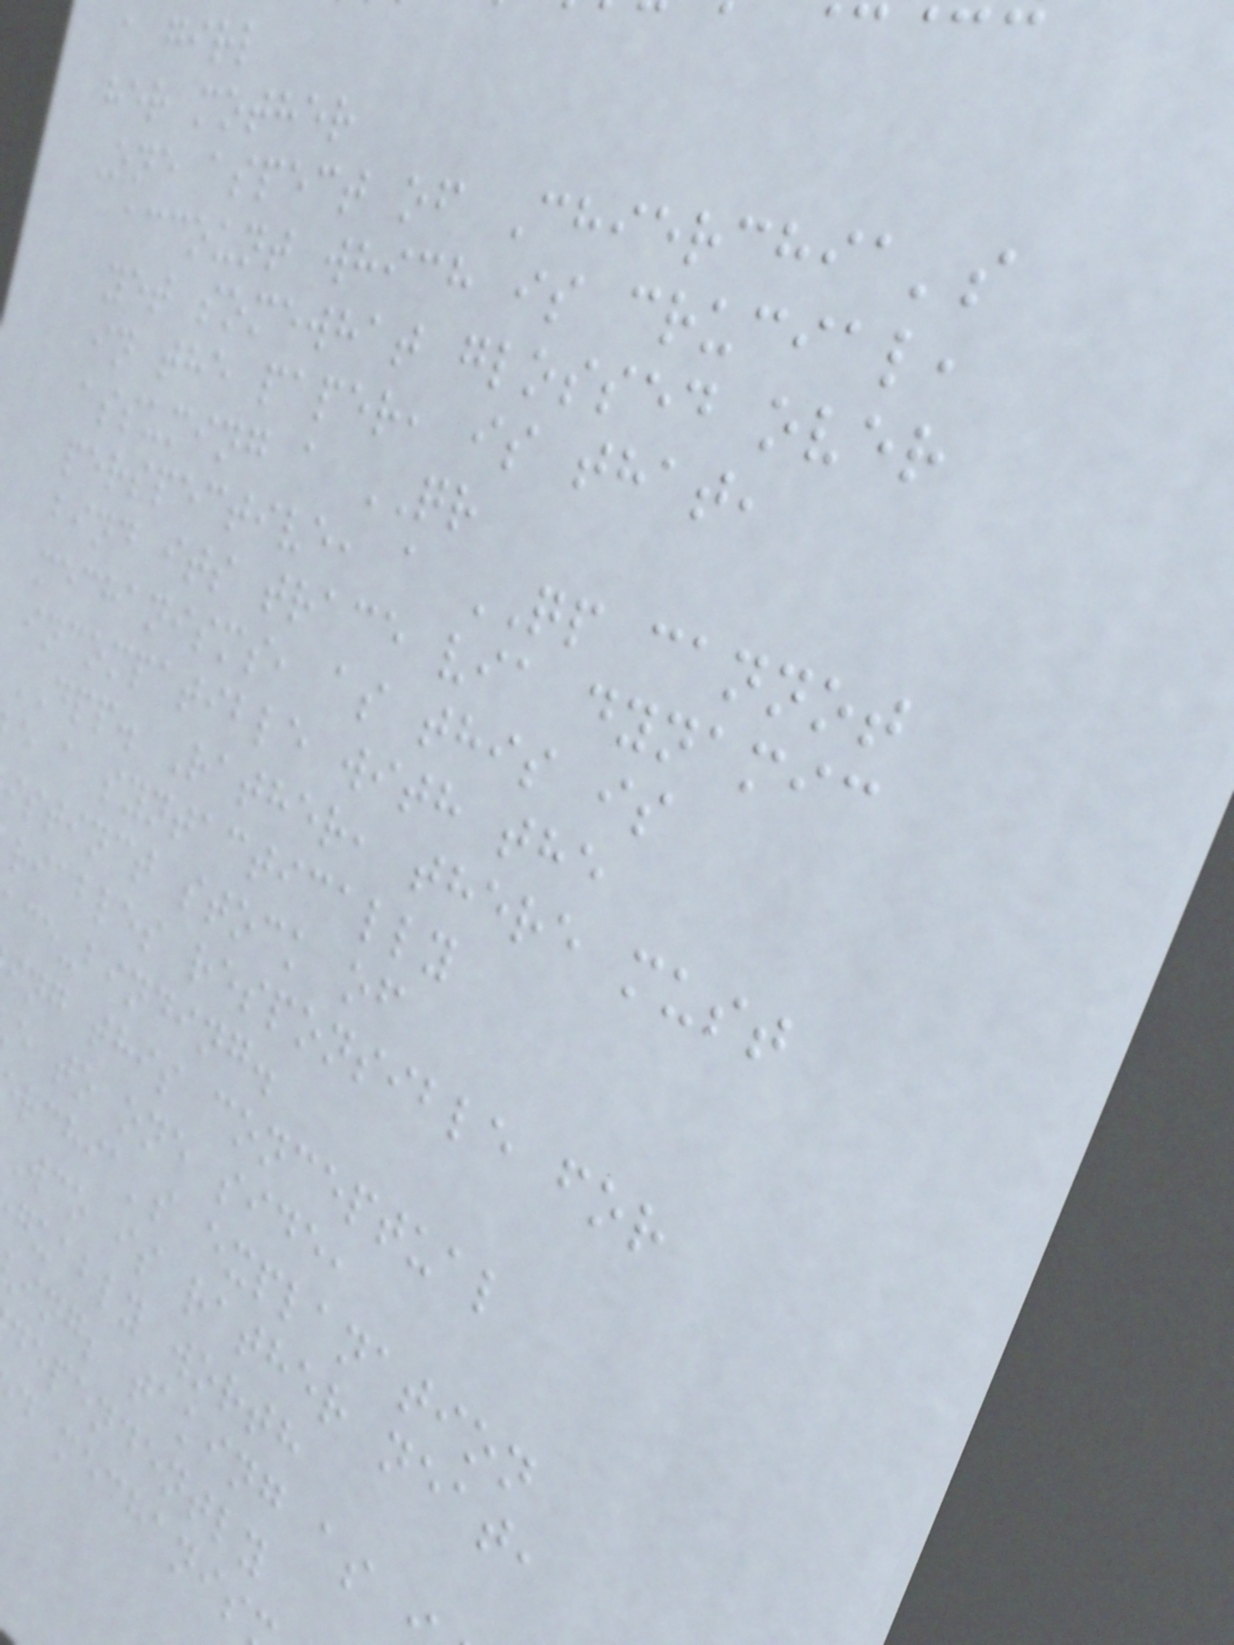a girl
her mother
One aspect of Chierchia's
account which is crucial,
yet somewhat glossed over
in the paper, is that,
assuming a QR
perspective, a QP cannot
bind its trace via dynamic
mechanisms, as this is
incompatible with the
DPP. Rather, there must
e a syntactically
istinct stock of
riables responsible for
ce-binding.
ing this conceptual
e to one side,
rchia's explanation
wco is rather neat,
guably worth
ing; taking as
dependently
d mechanis
